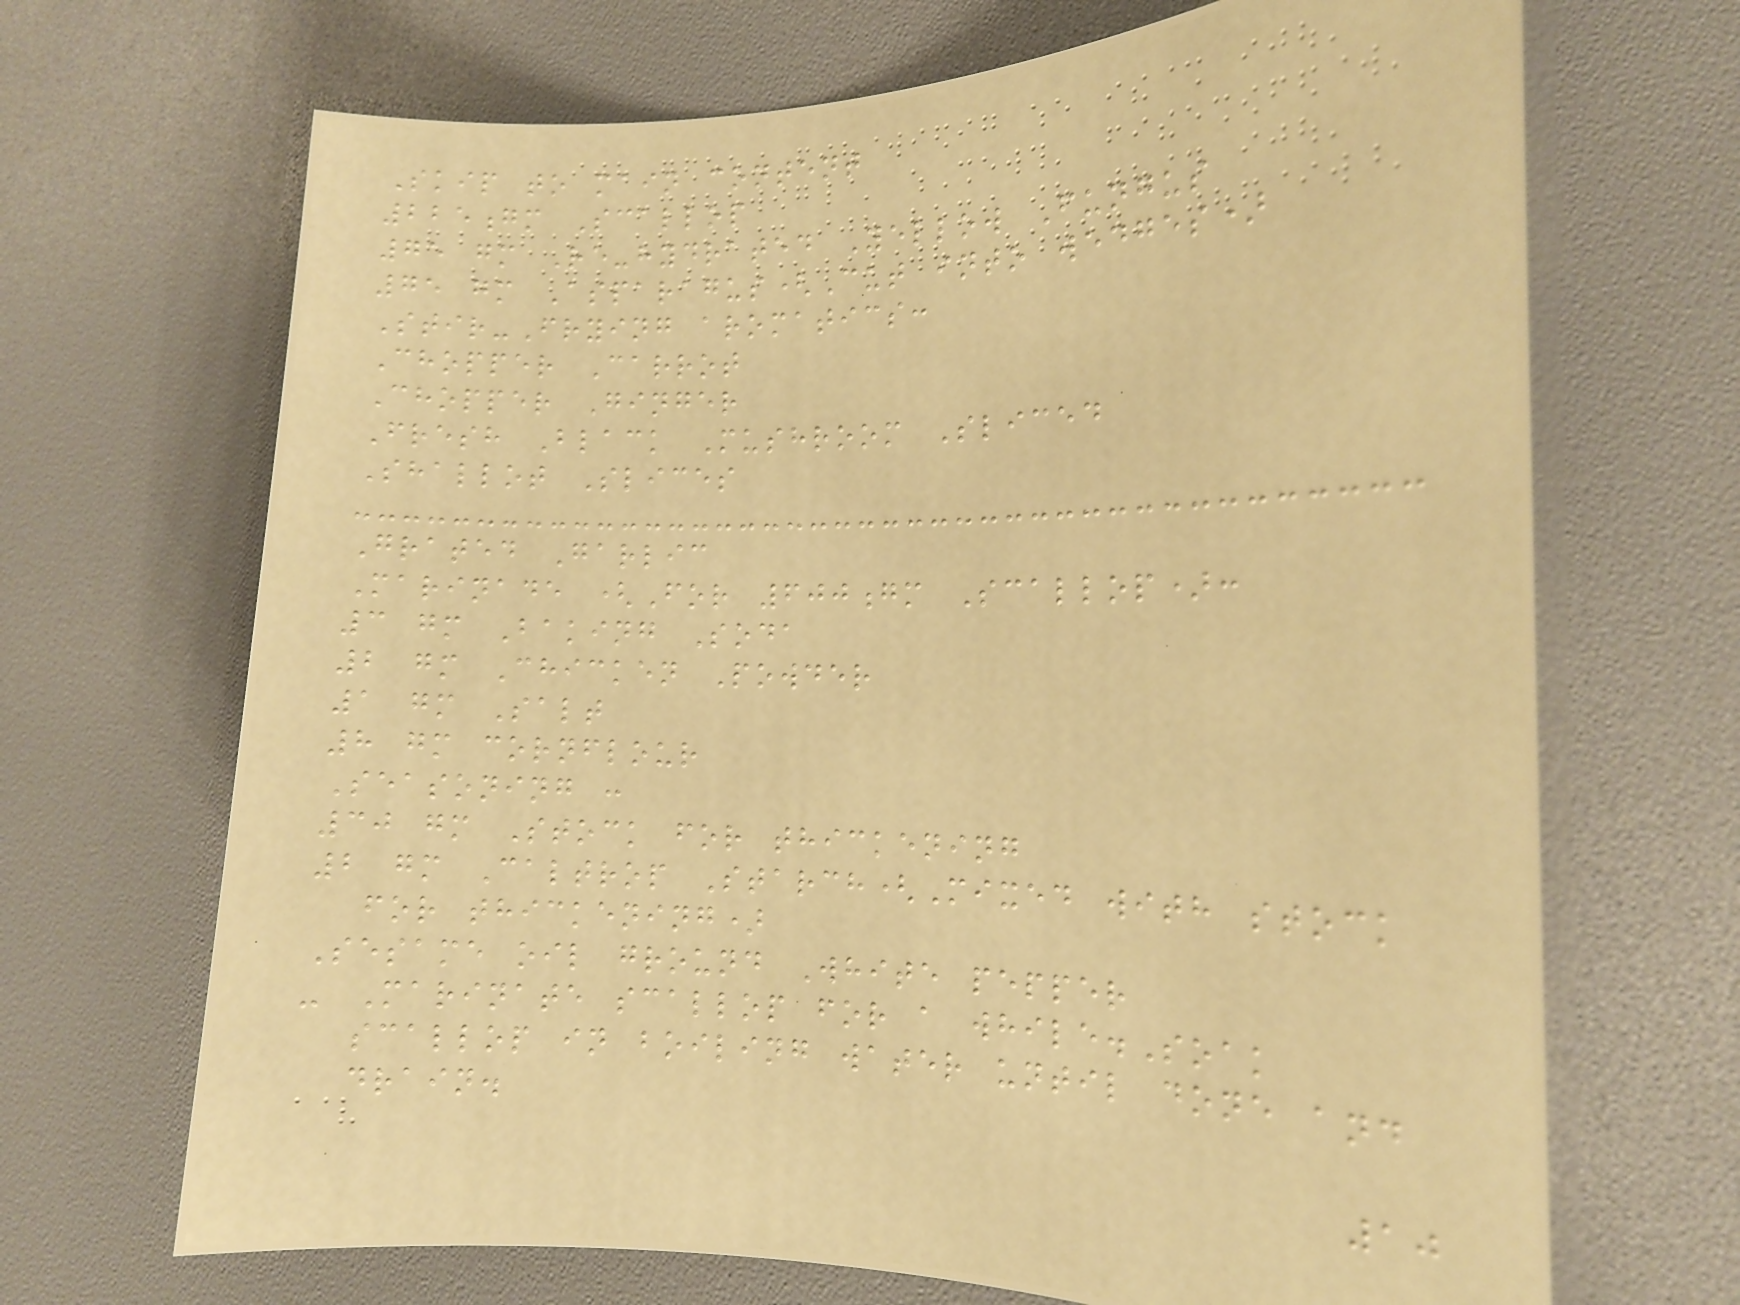Skip to main content
225gm Scallop
75 gm Re-hydrated Yellow Fungus
75 gm Asparagus(Cut into wedges)
Stir-Frying aromatics:
Chopper Carrot
Chopper Ginger
Fresh Black Mushroom Sliced
Shallot Slices
Grated Garlic
Marinade (For 600gm Scallop):
3 gm Baking Soda
2 gm Chicken Powder
1 gm Salt
8 gm cornflour
Seasoning :
30 gm Stock for thickening
2 gm Caltrop Starch(Mixed with stock
for thickening)
Sesame oil ground White pepper
- Marinate scallop for a while.Soak
scallop in boiling water until done and
drain.
10
